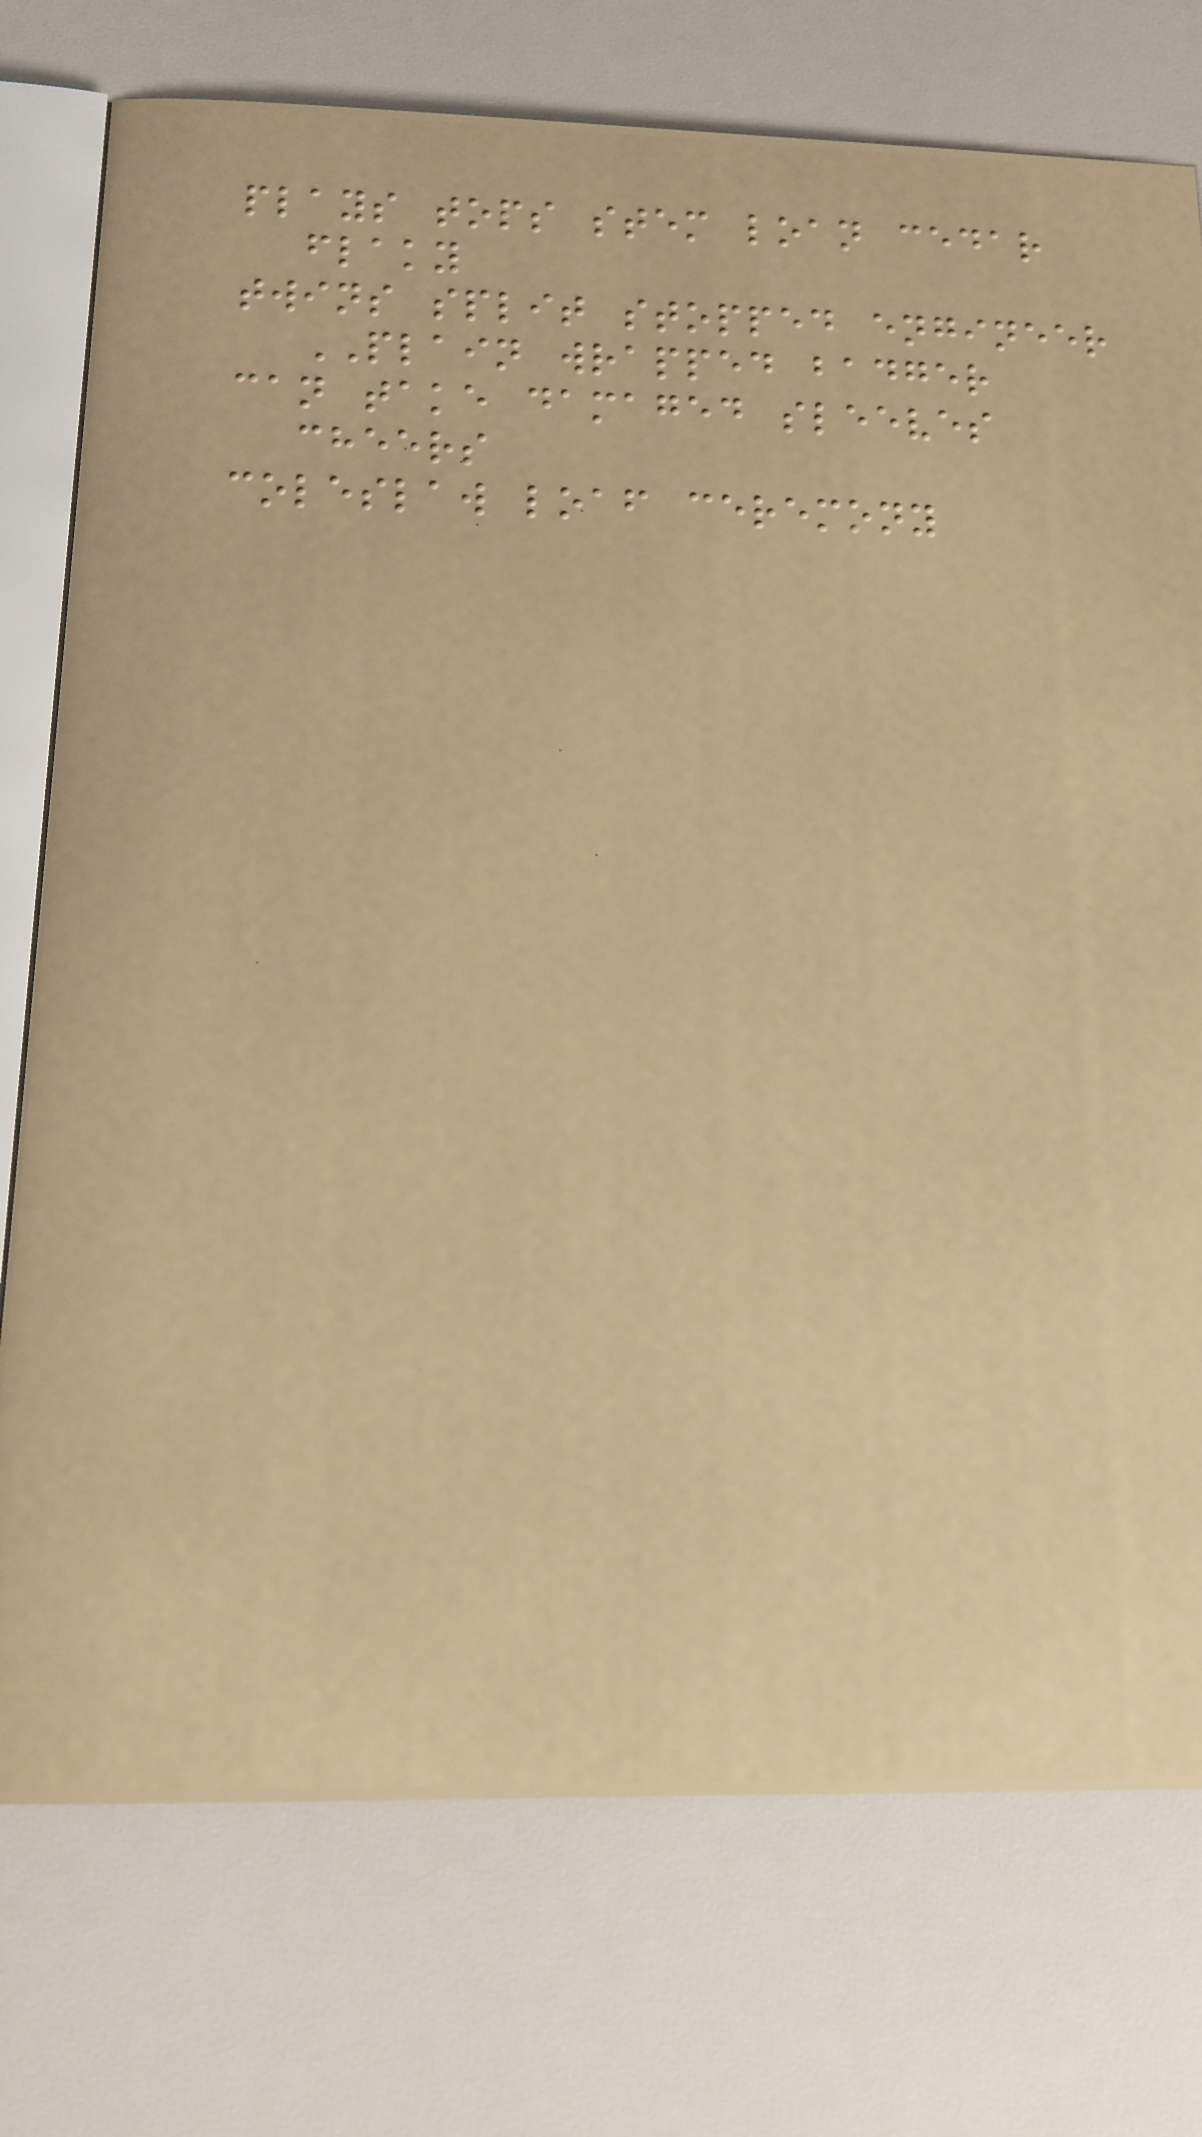plays tops stem loan cedar
flaky
twins split stopped engineer
PLAIN wrapped badger
can take damaged sleeves
cheers
coleslaw loaf ceremony
